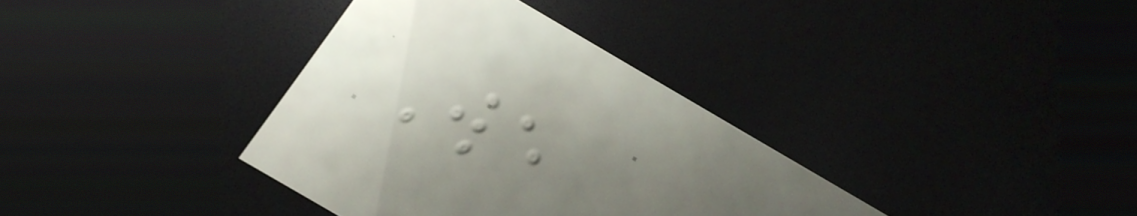We
